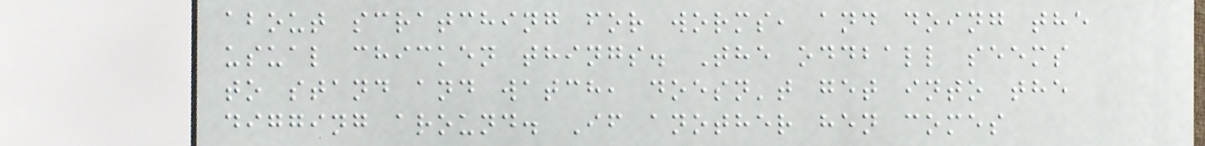about scratching for worms, and doing the
usual chicken things. The oddball seems
to stand and watch, doesn't get into the
digging around. If another hen comes
